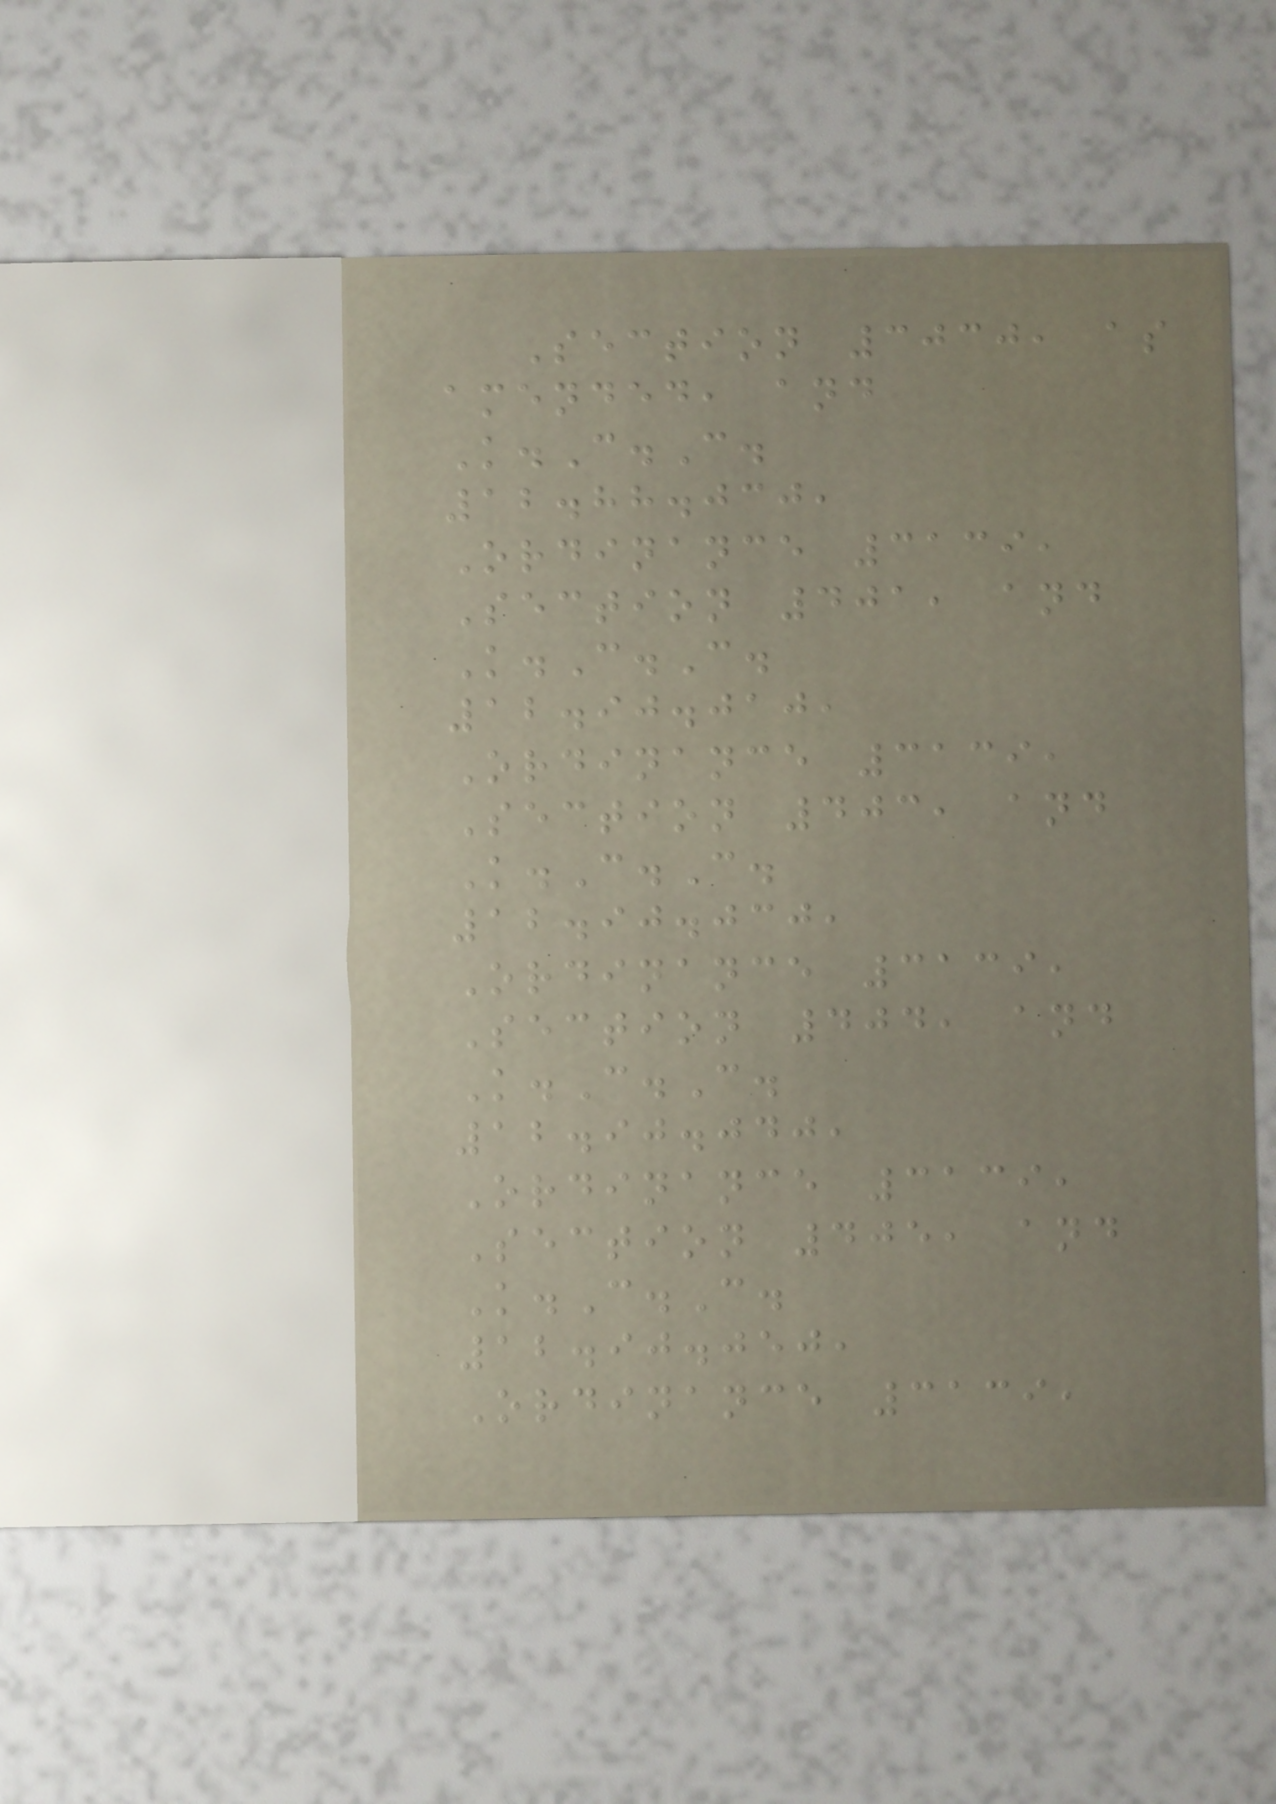Section 3030, as
amended, and
K.C.C.
12.88.030,
Ordinance 3139,
Section 401, and
K.C.C.
12.90.010,
Ordinance 3139,
Section 403, and
K.C.C.
12.90.030,
Ordinance 3139,
Section 404, and
K.C.C.
12.90.040,
Ordinance 3139,
Section 405, and
K.C.C.
12.90.050,
Ordinance 3139,
